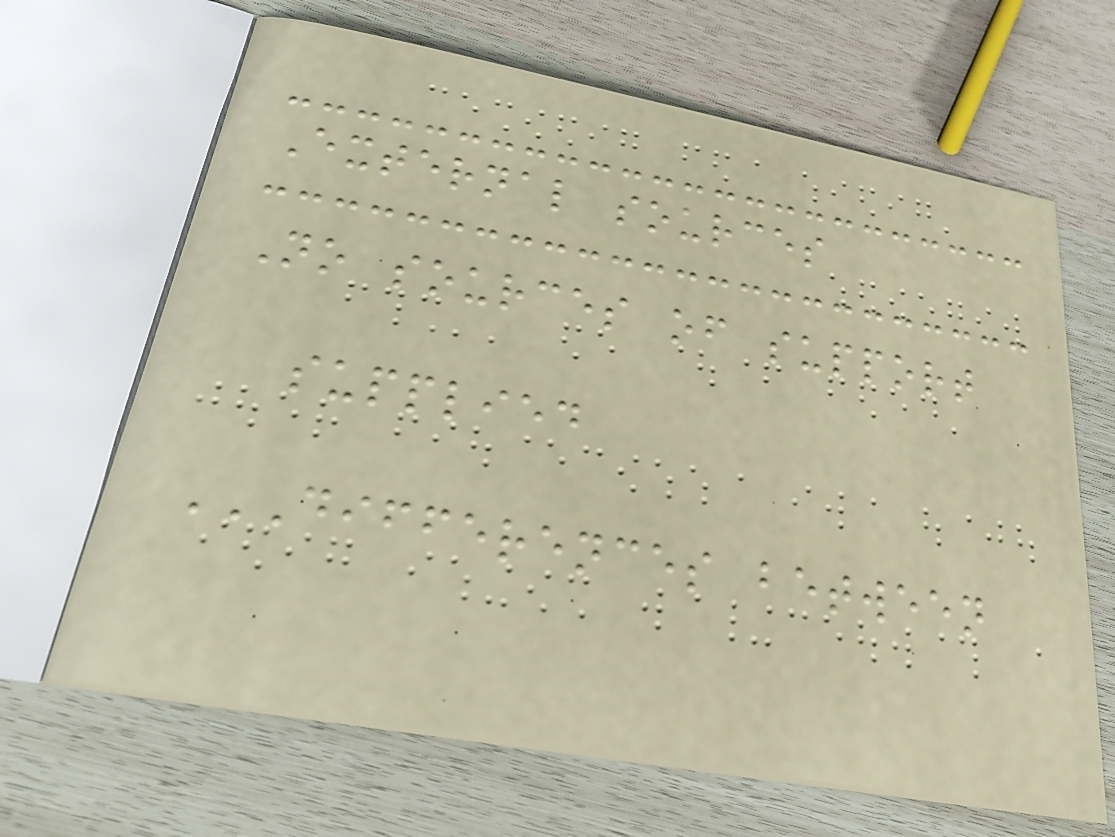External sources
No sources of support
supplied
DIFFERENCES BETWEEN
